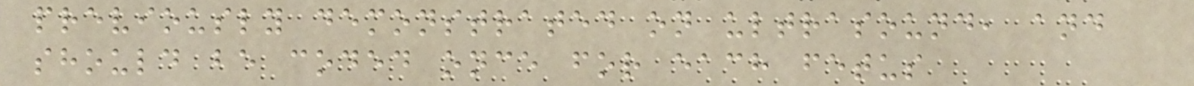previously demonstrated on ultrasound, and
should be coded once for each fetus
